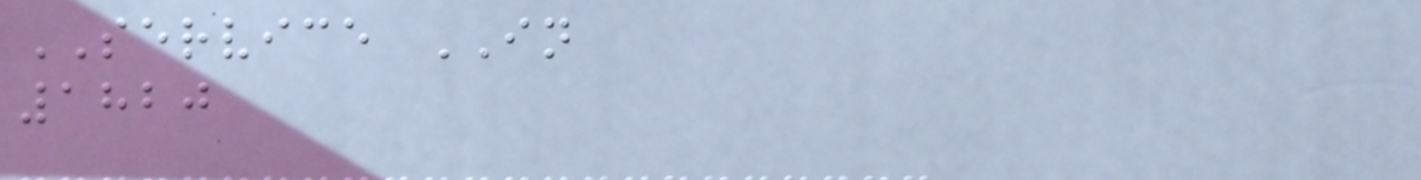SERVICE IN
1820
